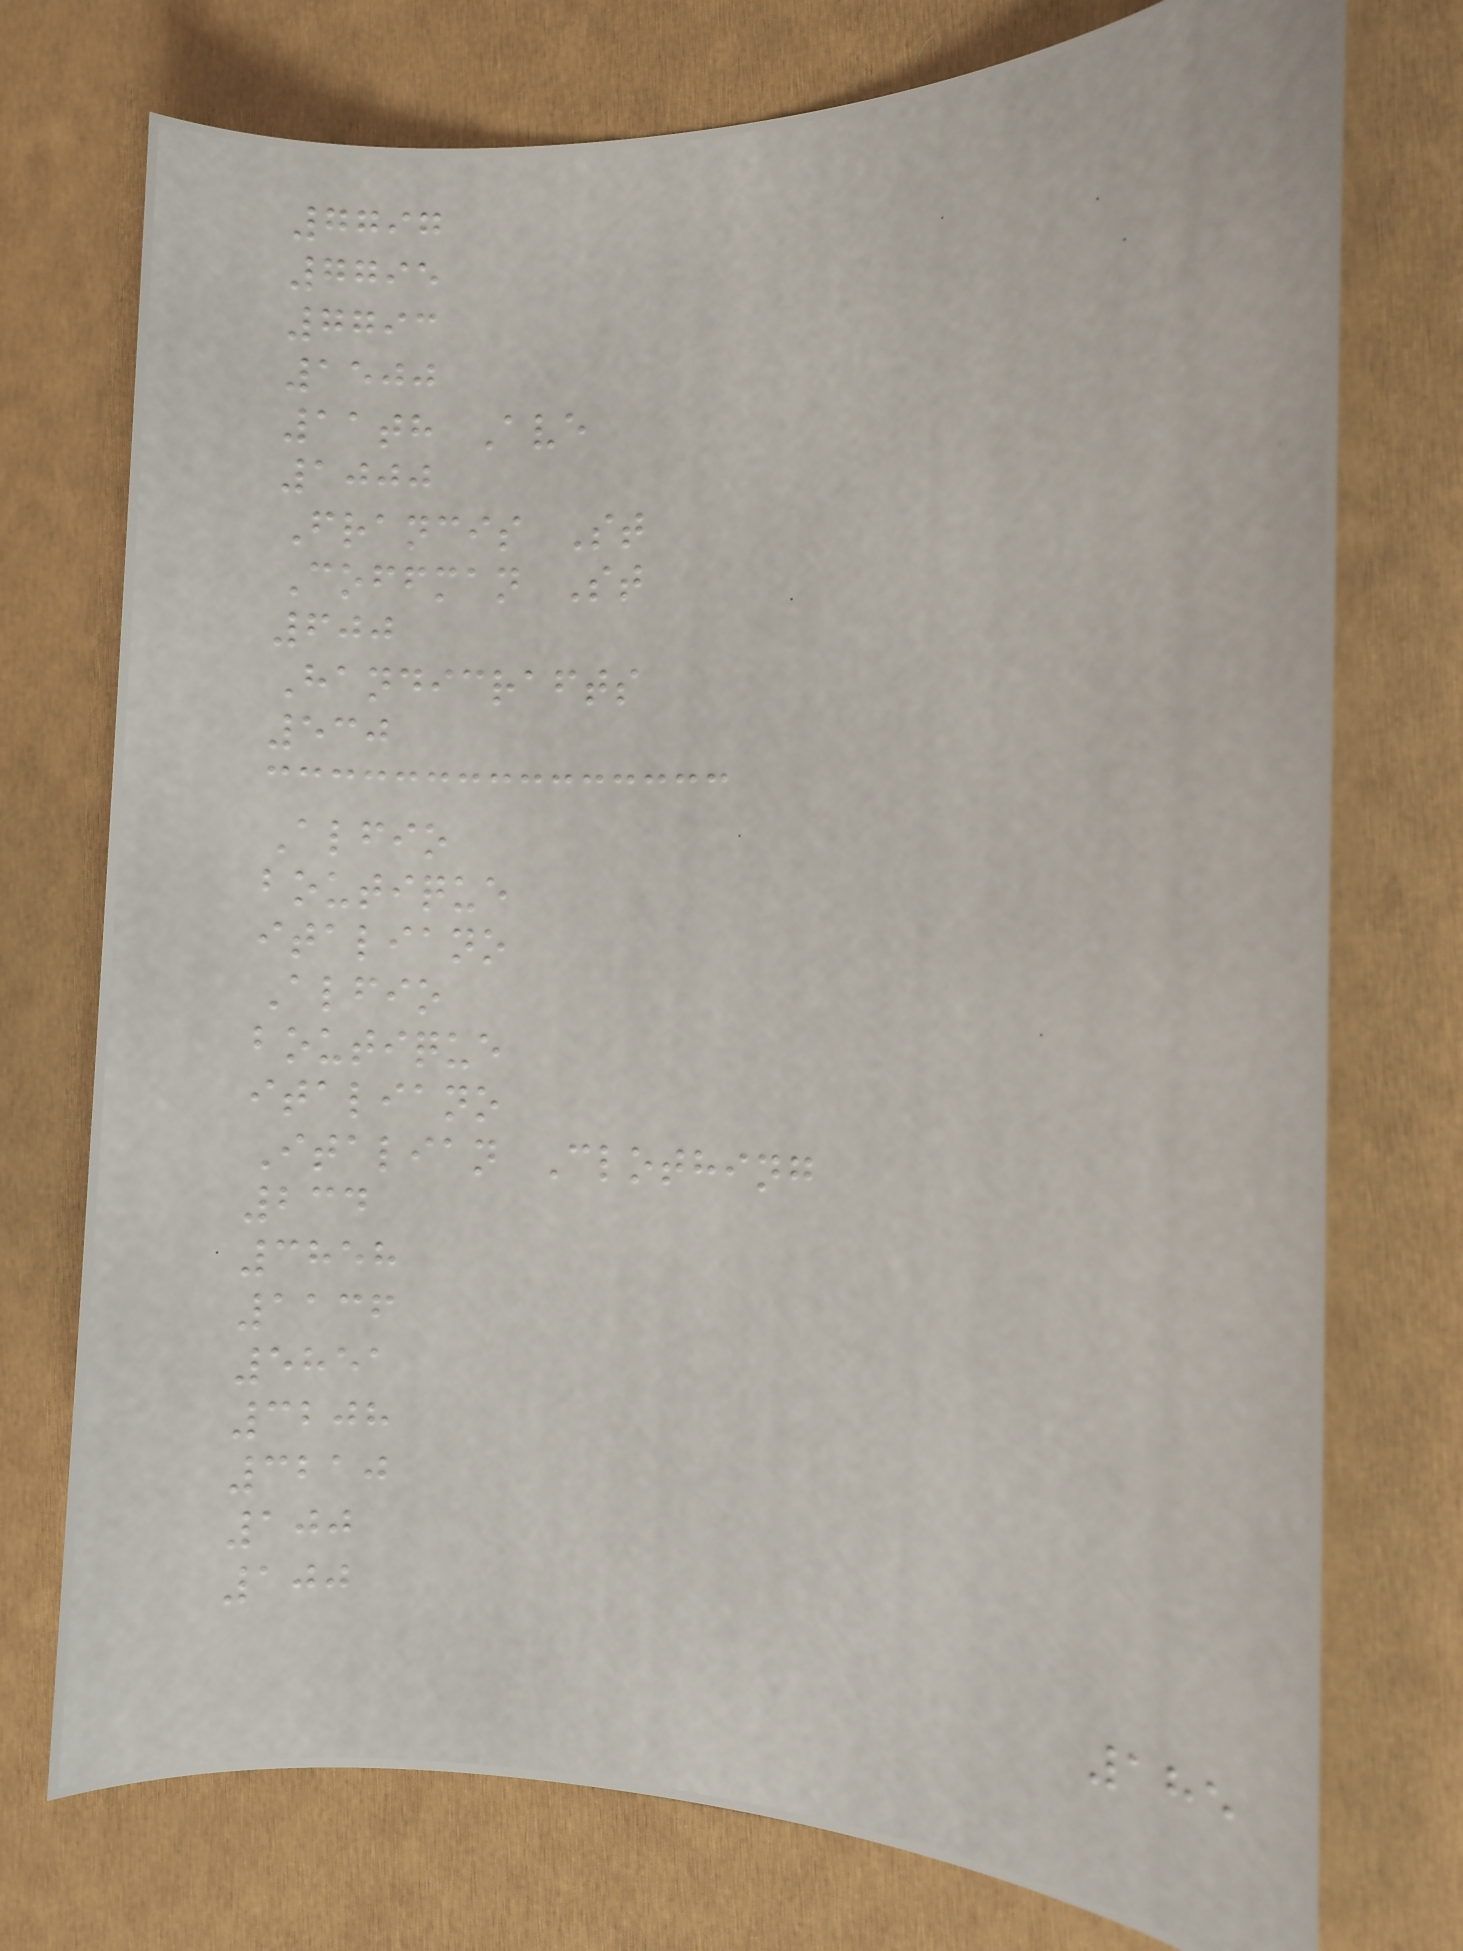7797
7795
7793
1500
11th Ave
1000
Francis St
Coffman St
600
Handicrafts
530
Alfio
boutique
italiano
Alfio
boutique
italiano
Italian Clothing
234
3858
1136
5851
3208
3210
100
100
185
